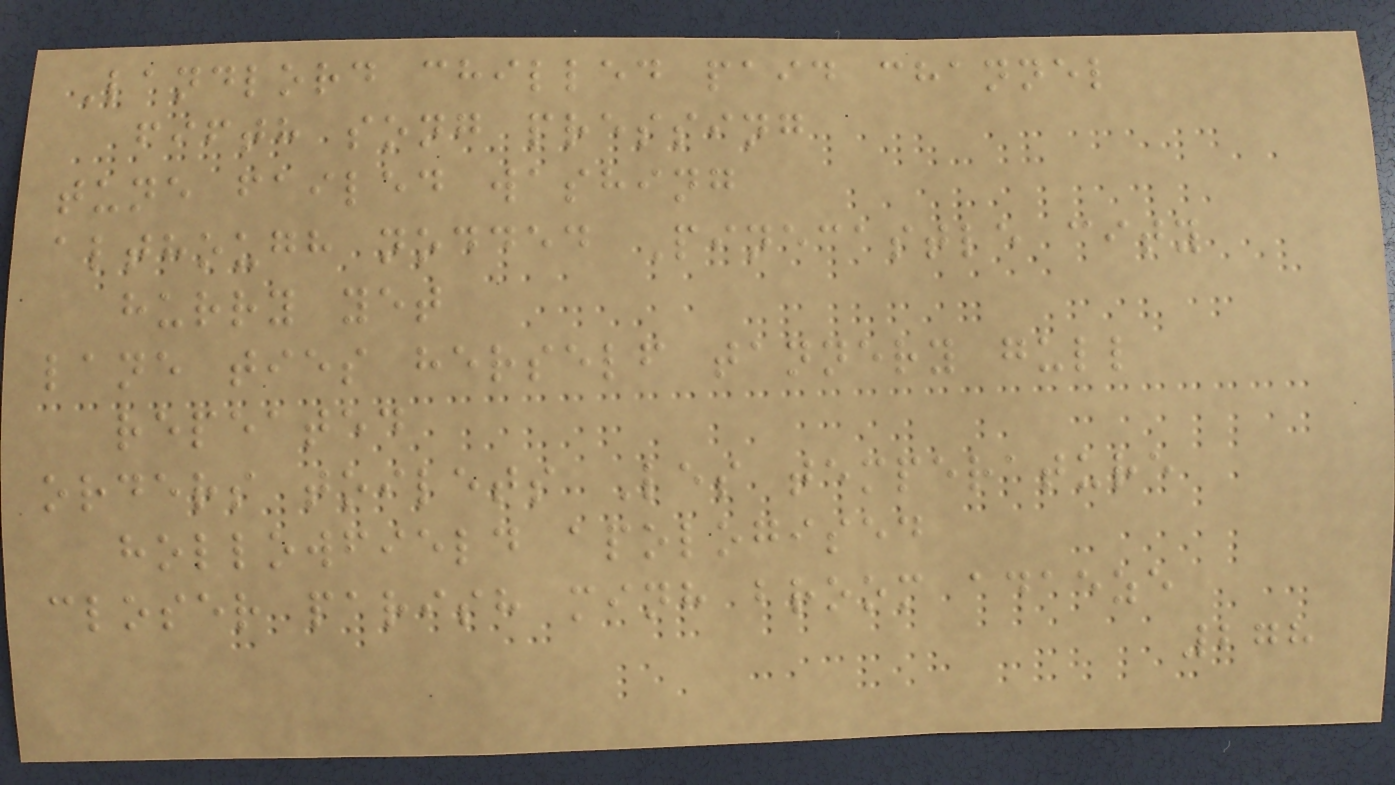Landlord chilled paid channel
fifth song pressing
tune failed washing
although nodded Pinecastle city
hurry yet
lane ties herself tannery gull
repeated
orders toilets Les temperature
hollowfield apologised
closer parish minh broom adaeze
278
